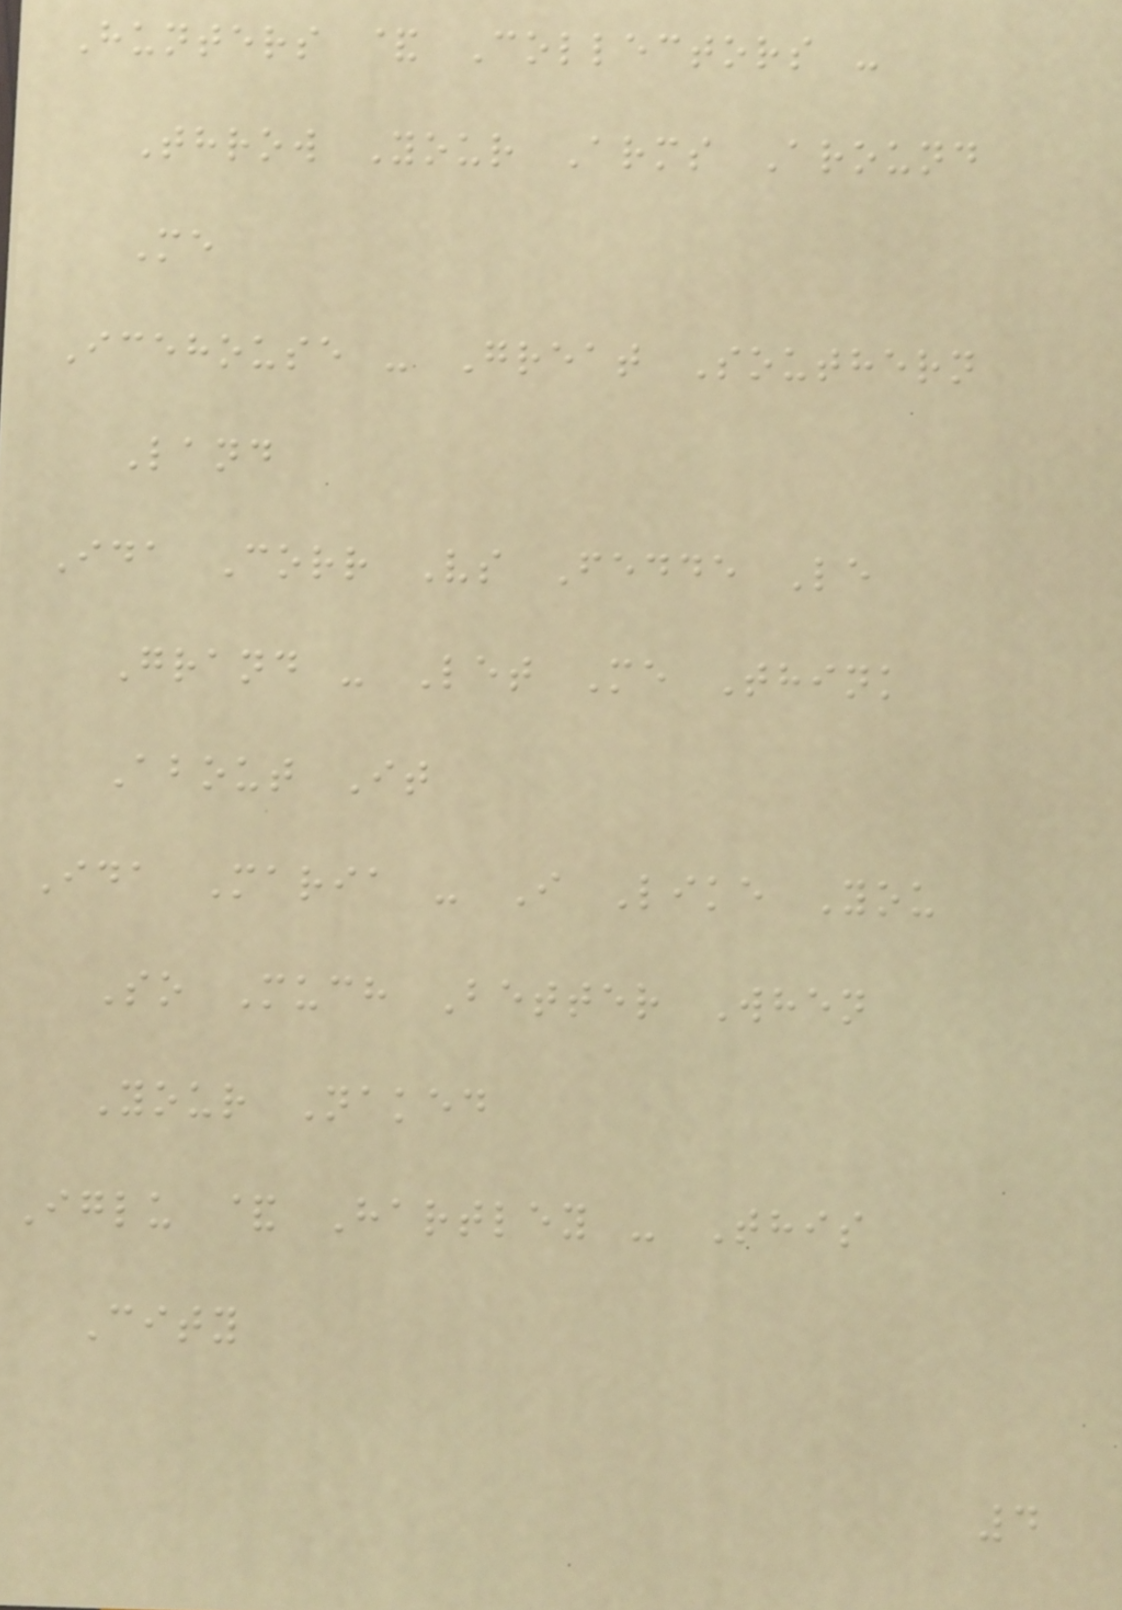Hunters & Collectors -
Throw Your Arms Around
Me
Icehouse - Great Southern
Land
Ida Corr Vs Fedde Le
Grand - Let Me Think
About It
Ida Maria - I Like You
So Much Better When
Your Naked
Iglu & Hartley - This
City
4
